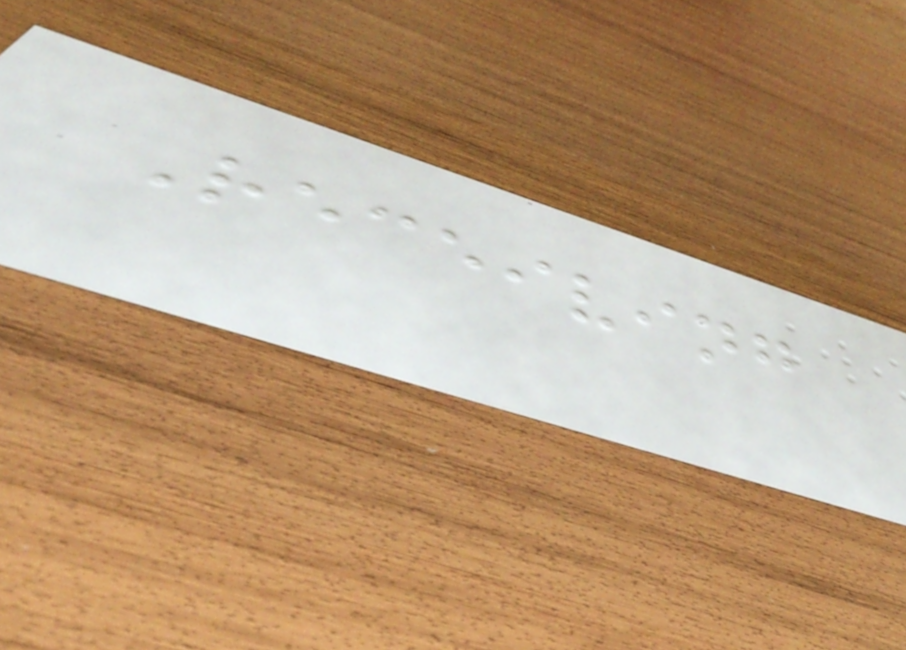Receiving
